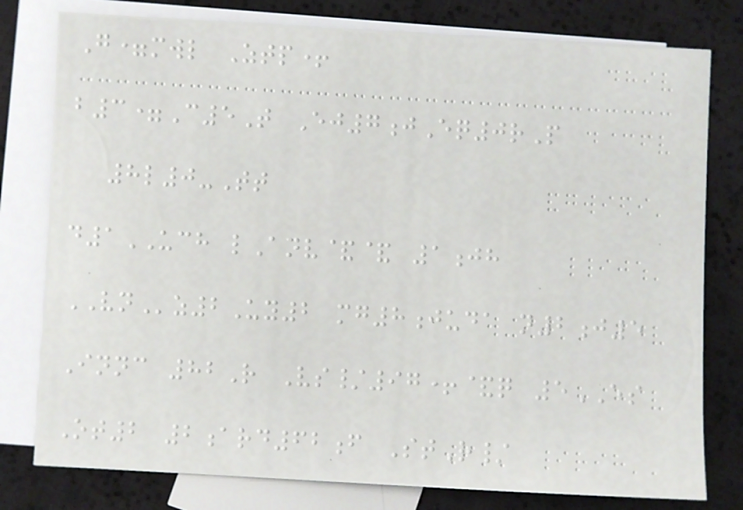G=mwl Ztp+
b3=C5T Ej7jEq0rP
8l0-Tt
d1UCH lAnv&& 1jh
VNz2Uy2 mg8juda n2j5
Innc 82R Vs/97+&q 5ES
Ot2 2ard62f StR/
